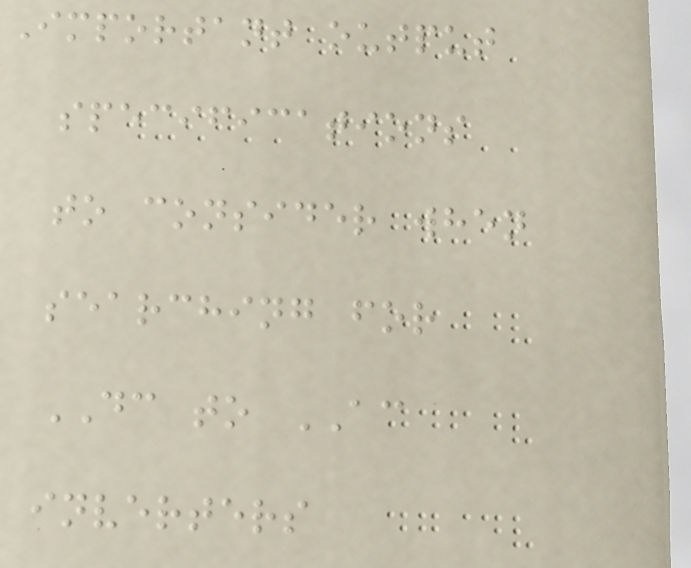Important output
specifications
to consider when
searching for
DC to AC
inverters
